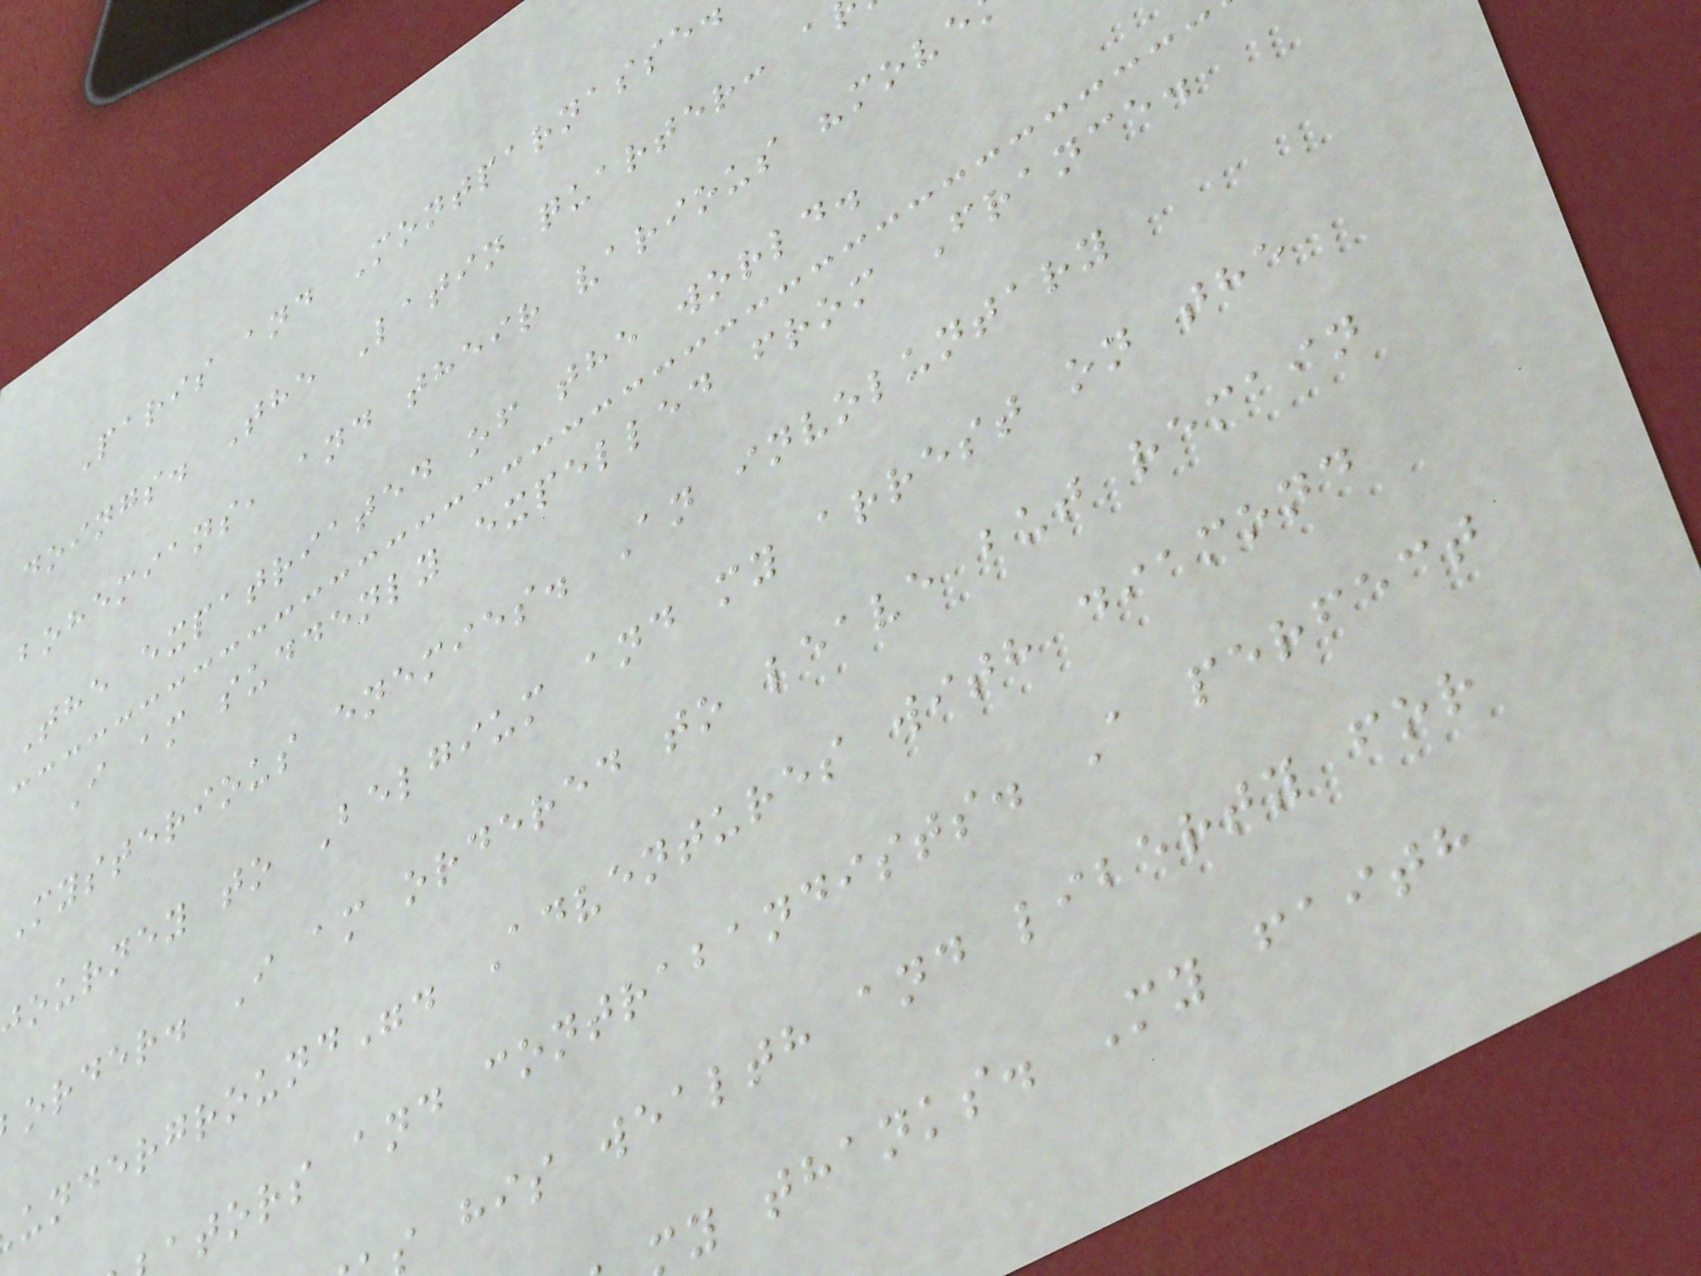Paris and Montparnasse
doings. The Latin quarter: a
bohemians, and their various "move
The expatriated of the world.
I am suddenly expelled from France.
Mysterious enemies. An involuntary
journey to Belgium and my arrest on the
order. I am ordered to leave but remain
underground". Adventures with diamond
ators and contrabandists. A perfect
his wealth and liberty for
y thanks. My faith
